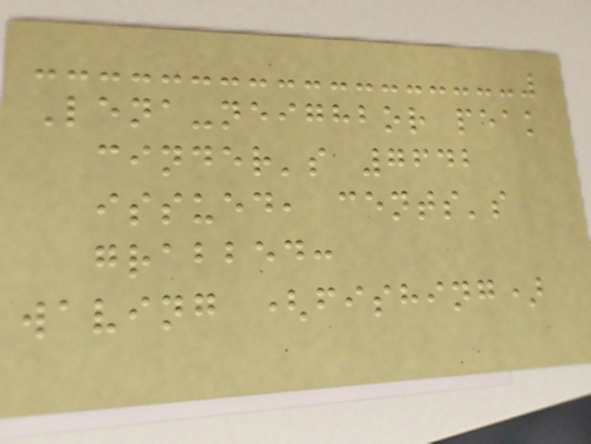Lena-neighbor peak
cinder's 7642
issued, cents's
grabbed:
waving (fishing)
